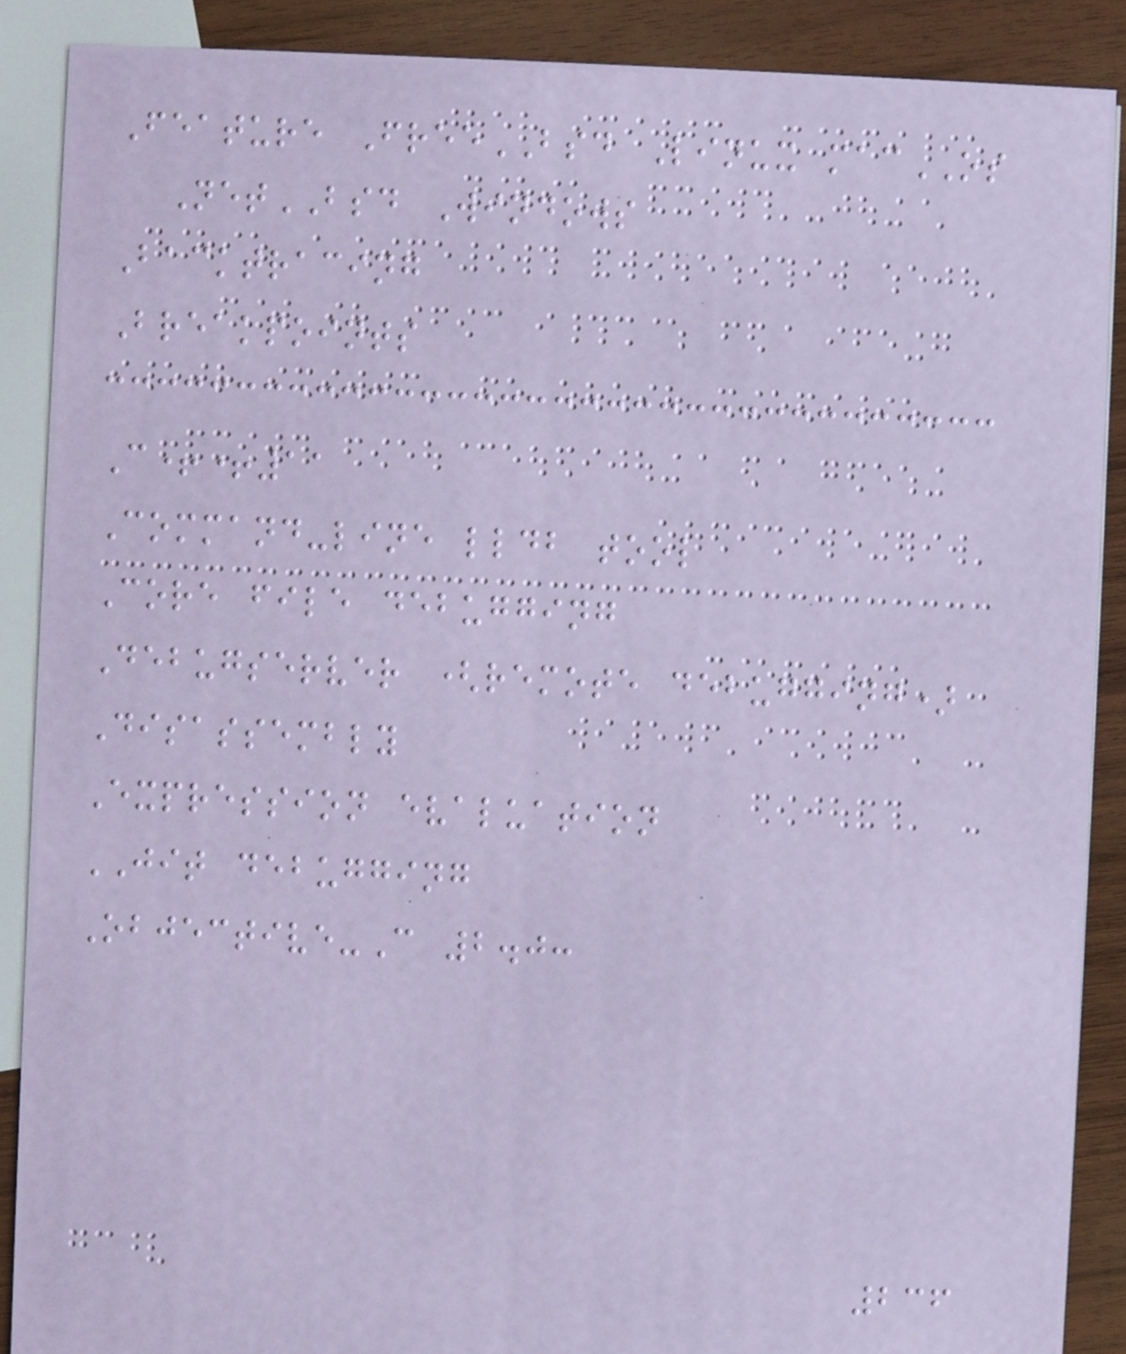Feature FreeBSD Linux macOS
NetBSD Windows
Backtracing
Breakpoints
C++11
Command-line lldb tool
Core file debugging
Debugserver (remote debugging)
Disassembly
Expression evaluation
JIT debugging
Objective-C 2.0:
236
